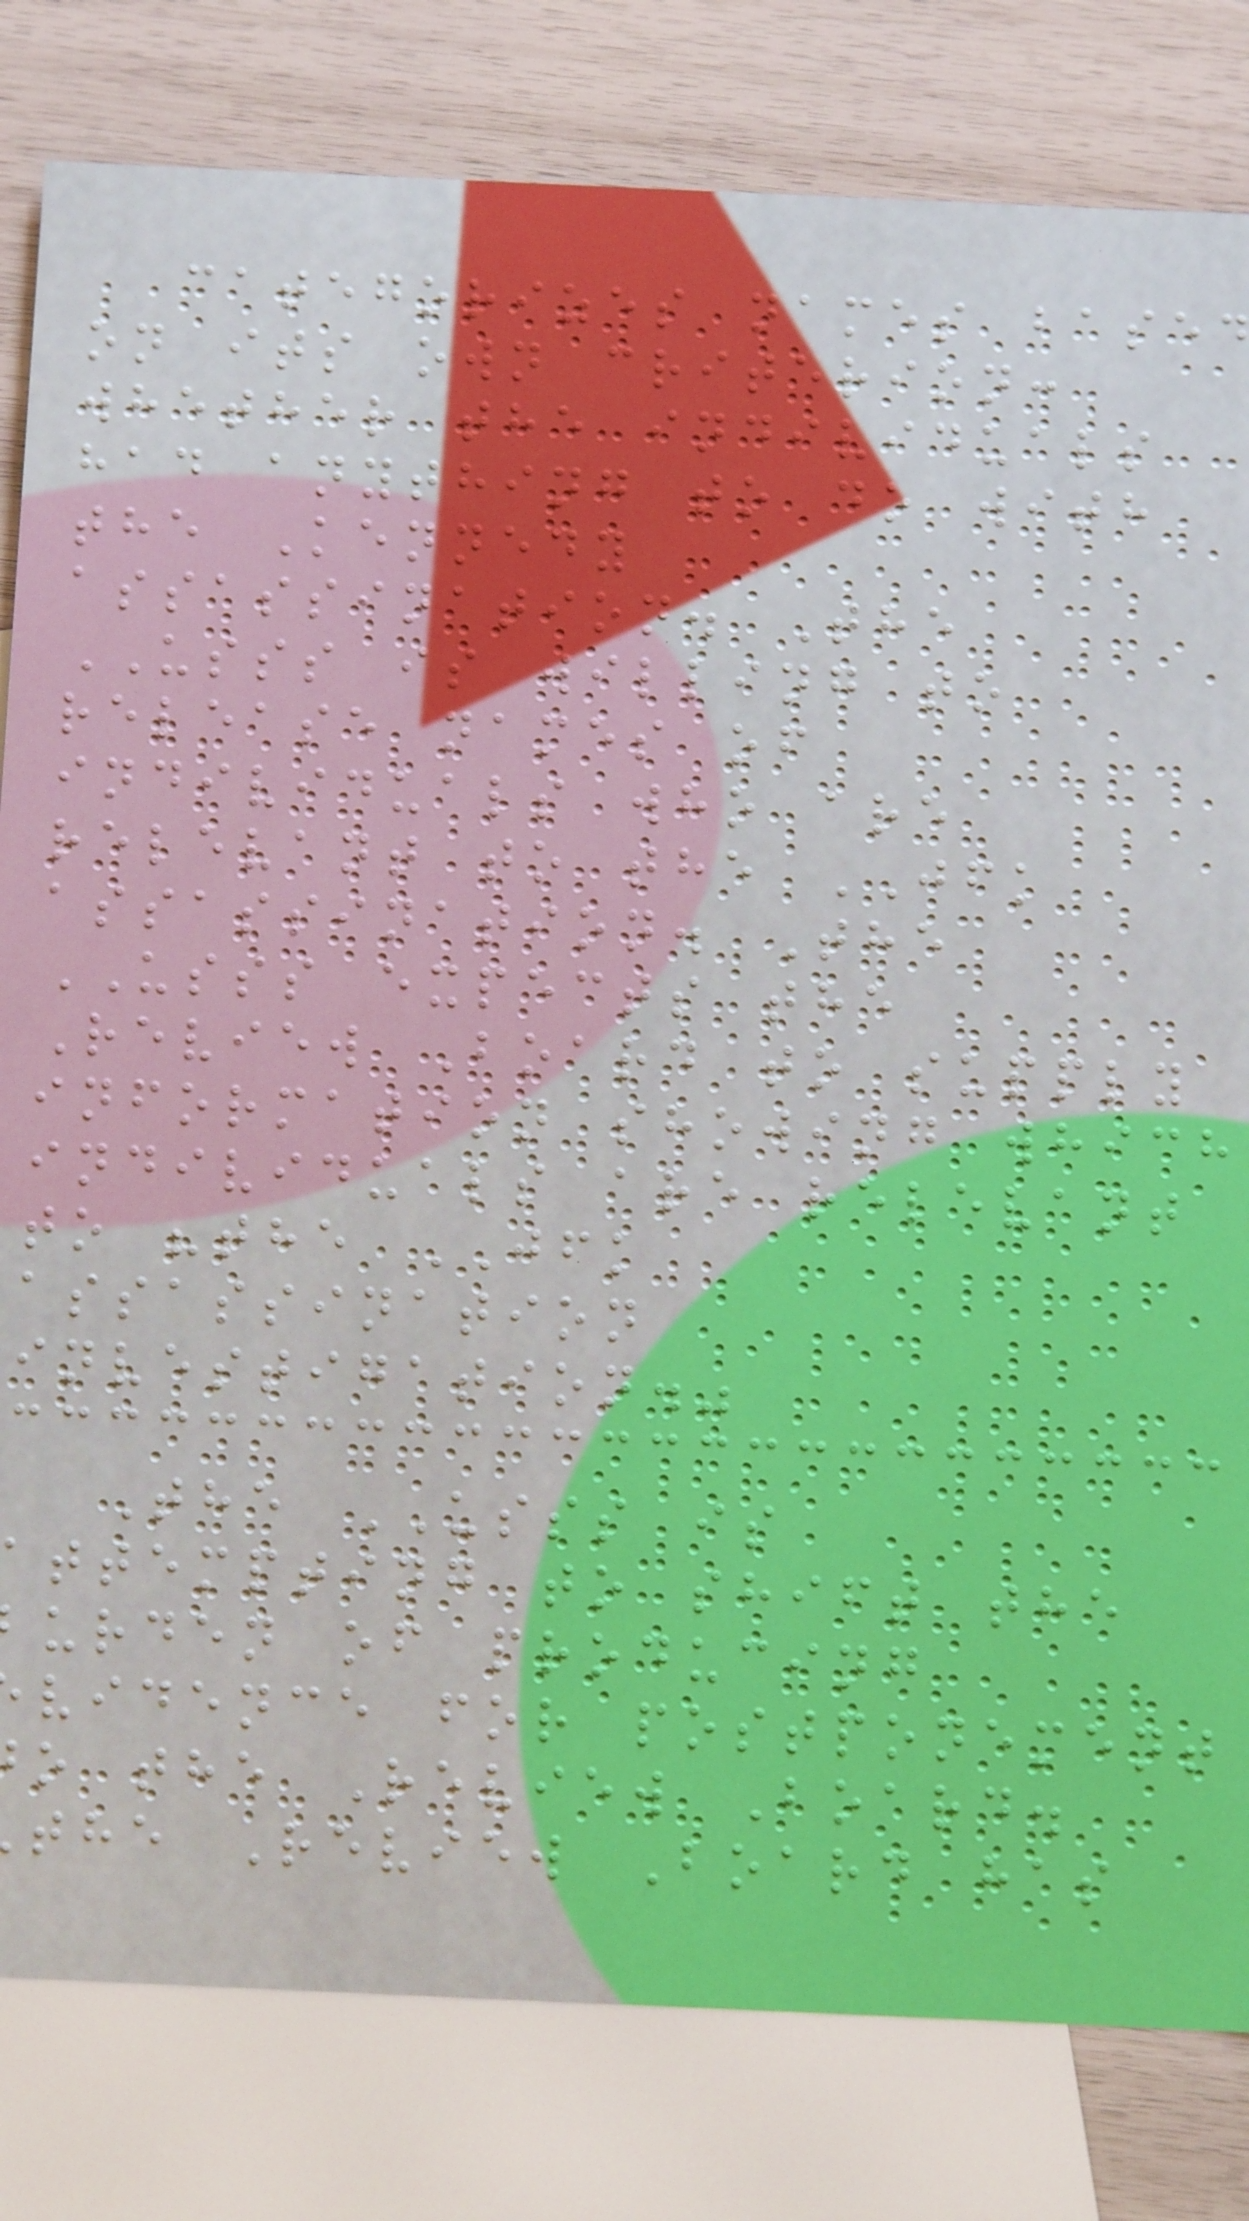categorizes names based
on its own criterion:
whether the individuals
had anything to do with
the Kennedy
assassination. The
USSS is willing to
release names of
individuals who are
relevant to the JFK
assassination. The
USSS expects the
Review Board to supply
information showing which
individuals are relevant
to "the JFK
assassination
investigation."
The USSS is
ttempting to shift the
urden of producing
vidence for postponement
o the Review Board.
the Review Board has
